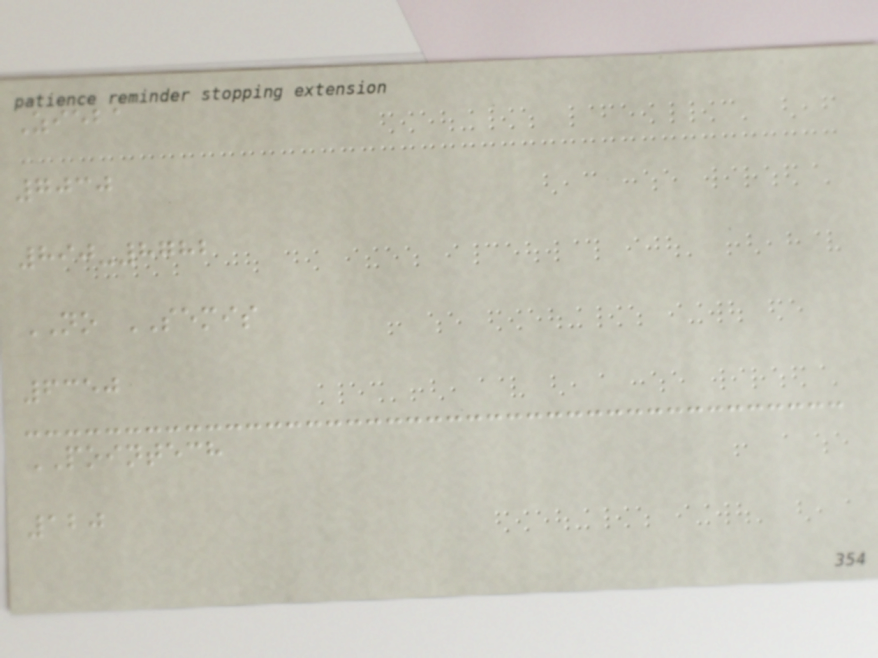Zieba
7030
890-8782
NO SEMIS
6350
POINTECH
120
